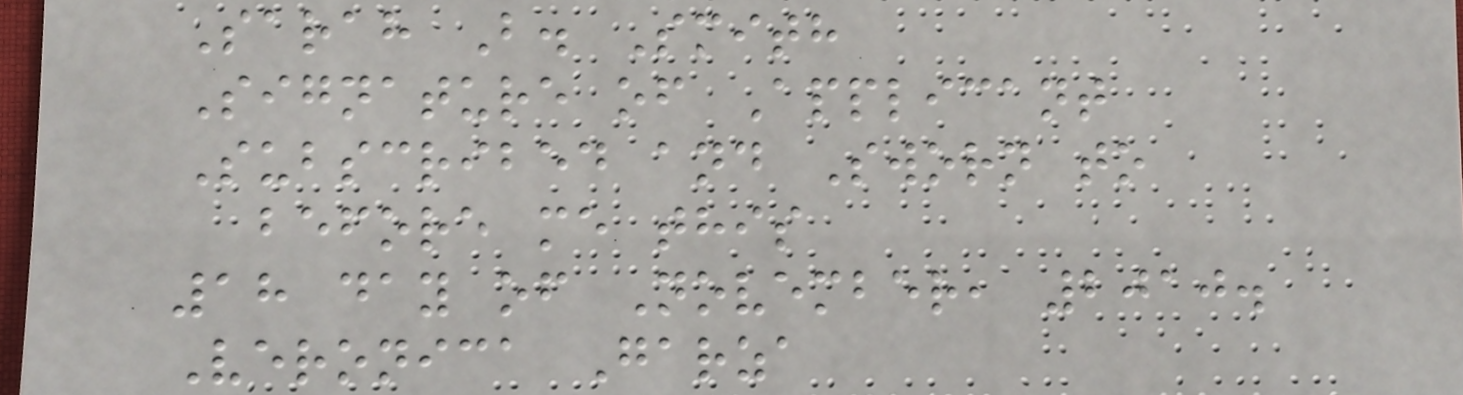Sarah B. Smith
Signature of Applicant
Subscribed and Sworn to
before me this
18 day of November, 2010.
Veronica Garza
